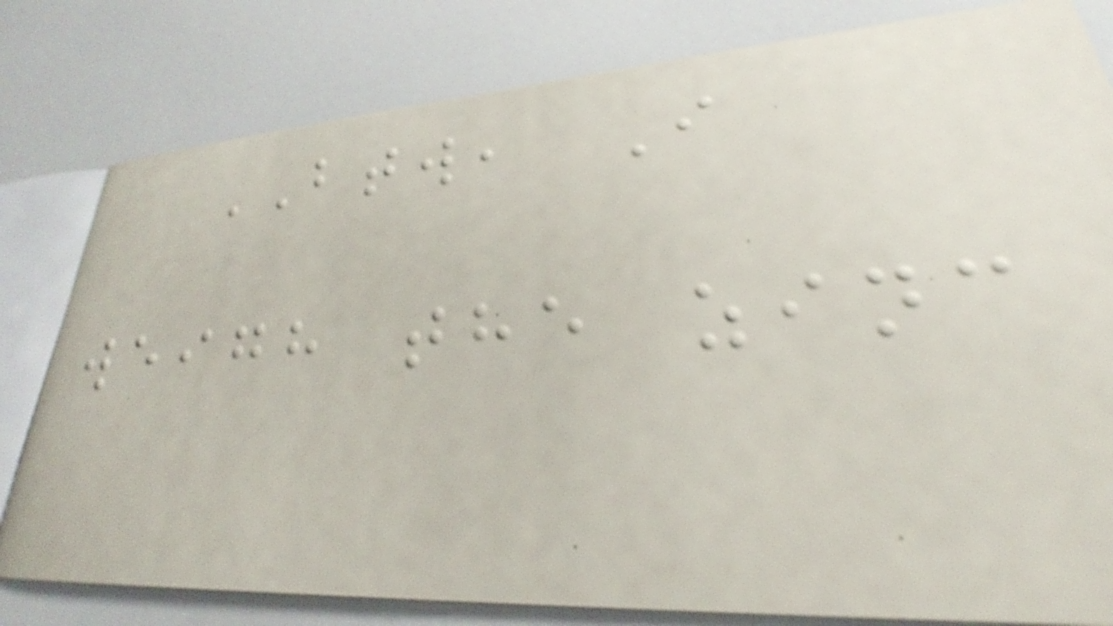BTW, I
weigh the zinc
